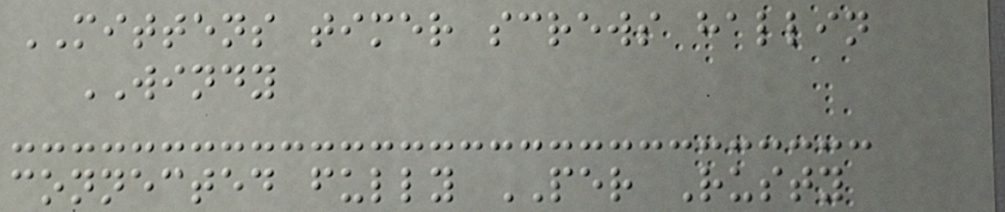MITTENS timer screws hallin
WINDY
connected fully PER Rusty
